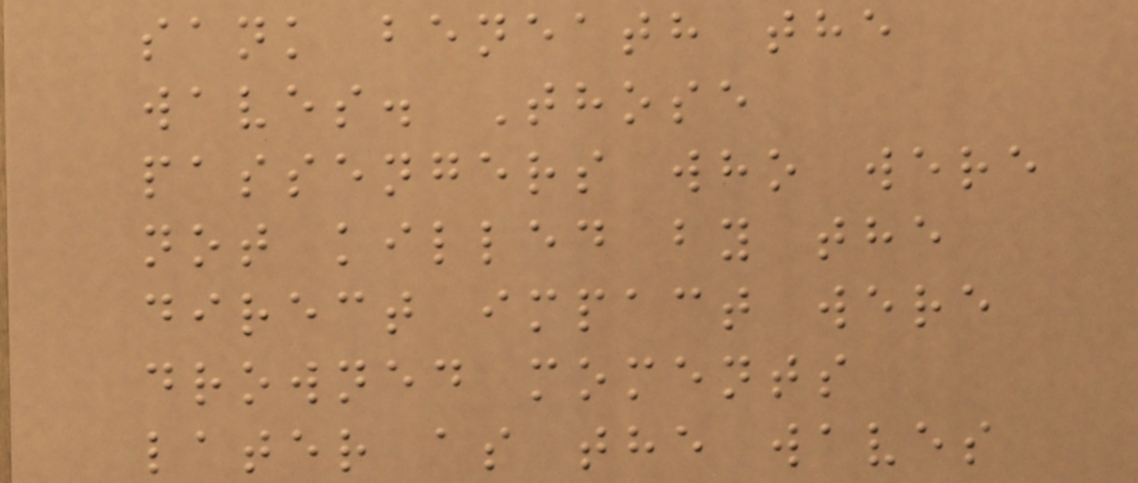sank beneath the
waves. Those
passengers who were
not killed by the
direct impact were
drowned moments
later as the waves
